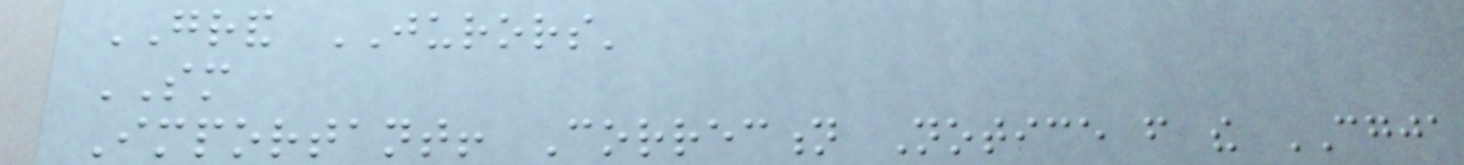GRAND JURORS'
SM
Important! Correction Notice from the CGJA
